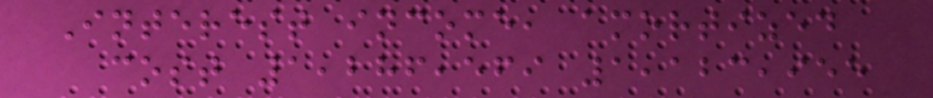Interest income, amortized
cost 1,286,569 1,123,955
